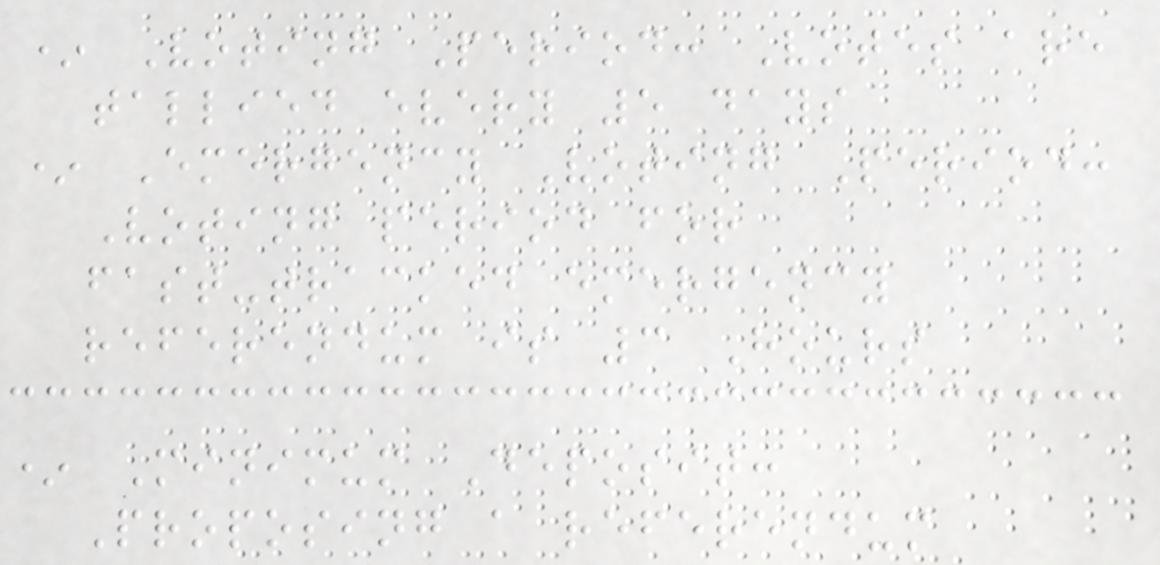* Voting Period: Votes are
tallied every 5 days
* Emergency Voting Period:
Voting period for
fast-tracked emergency
referendum is 3 Hours
* Minimum Deposit:
Proposing a referendum
